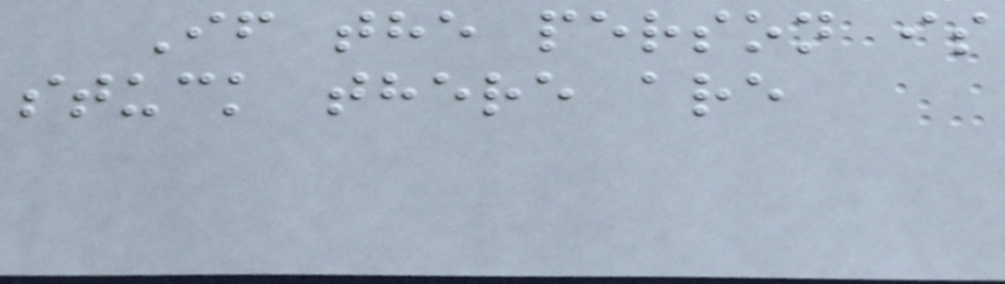If the person is
stuck there are
